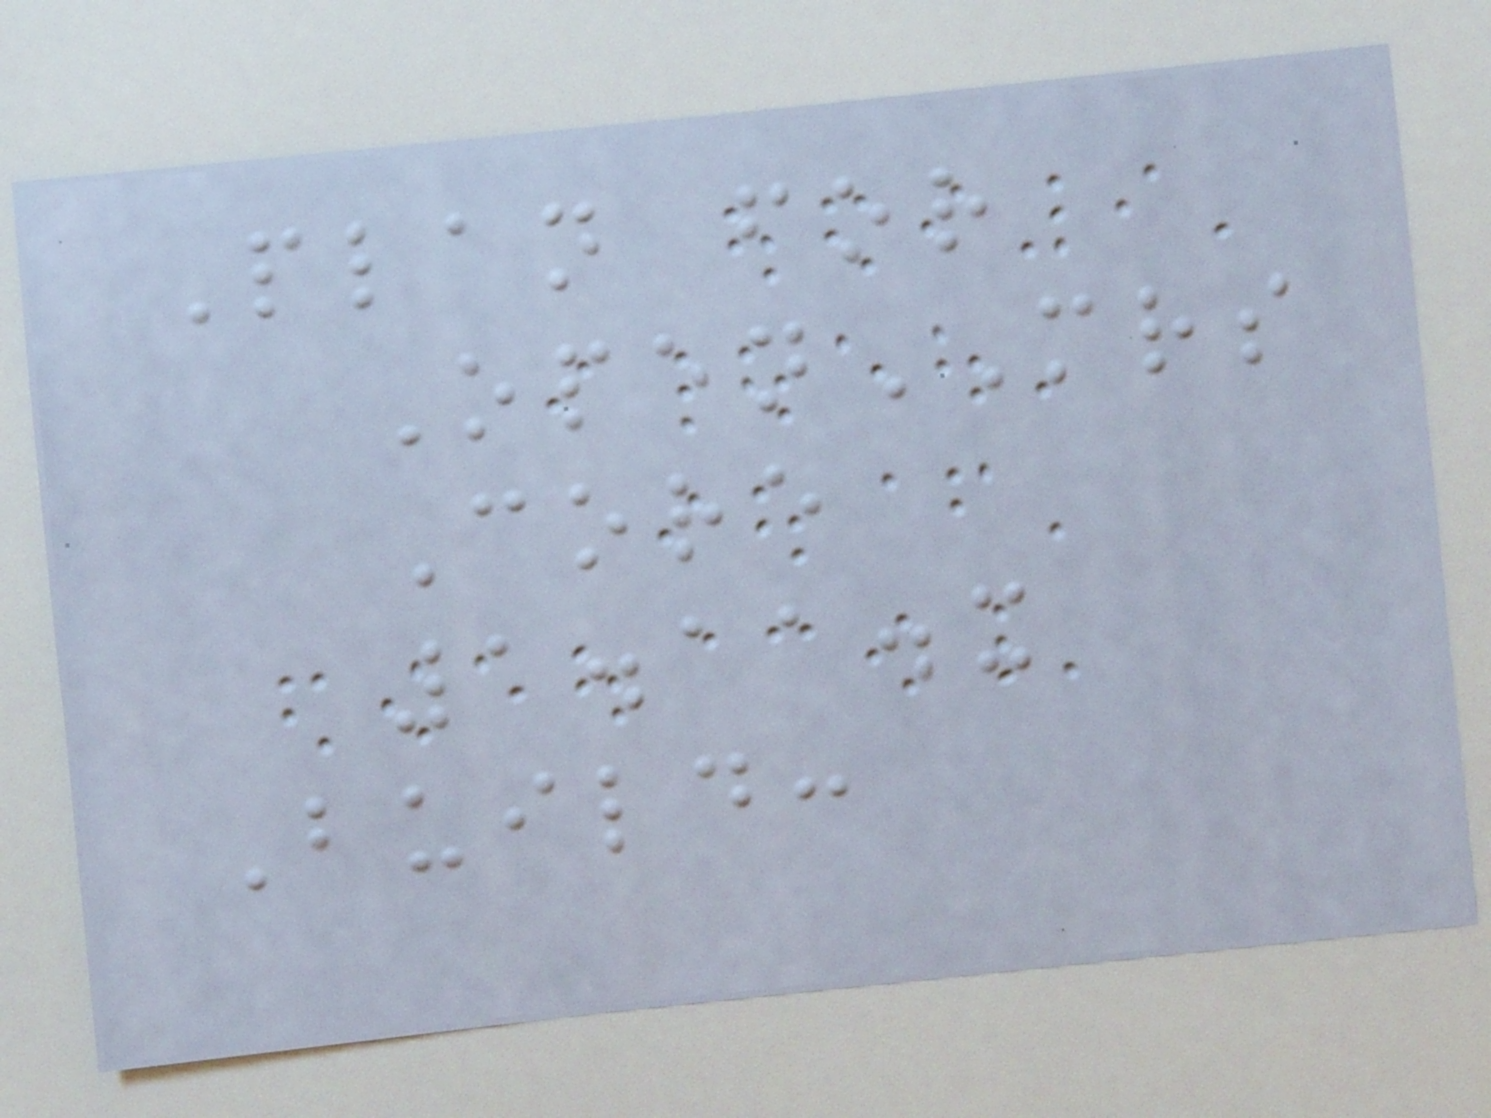Plan for
OpenMRS
Core
1.11.x
Build:
